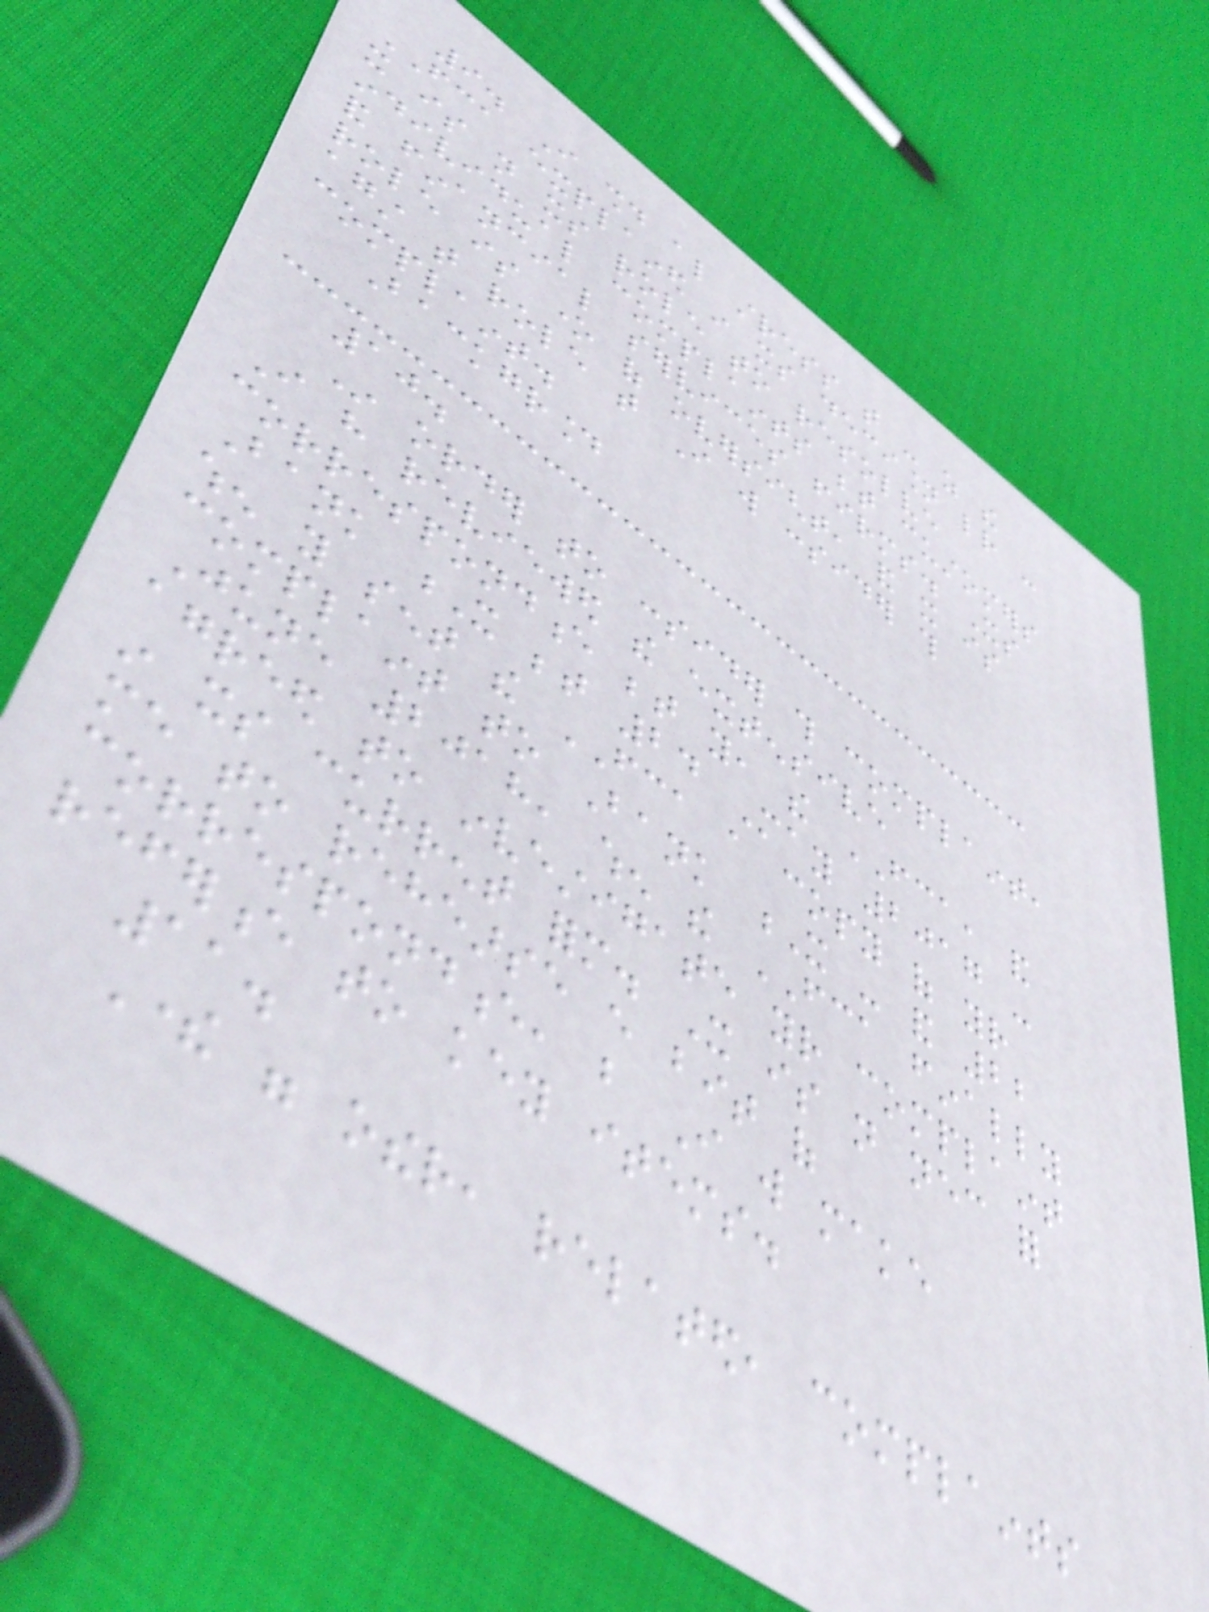9. I should also stress that - as the
FCA explained in its decision letter -
it is not its role to resolve
individual complaints between customers
and financial services firms. Its
role is one of oversight, and it is
against that role that I will consider this
complaint.
Background
10.
In order to consider this complaint,
I have reviewed the extensive
correspondence between you, the FCA, and
Bank X between 24 May 2017 -
when you sent the FCA a copy of your
complaint to Bank X - and 22
June 2018, when the FCA finally
agreed to investigate your complaint
in its current form. It is not necessary for
me to rehearse every bit of
correspondence, but I will make
reference to key items.
11.
There were other, related, complaints
